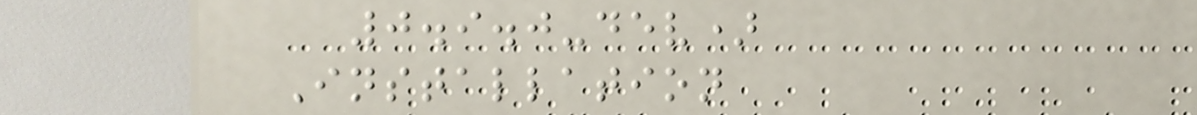0.9.0-dev)
Installation
